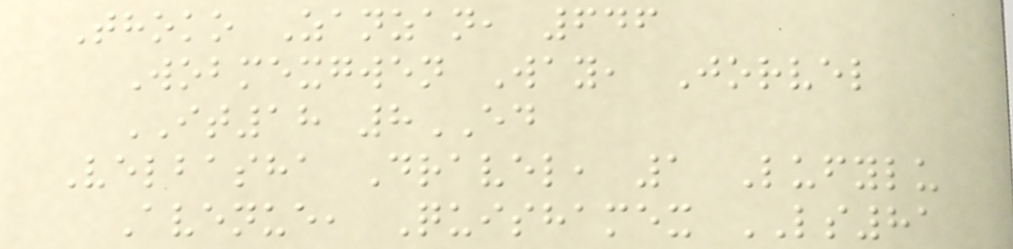Thoko Zanzan, 646
Wobmexgwen Way, Jorvel
IT18 8ED
Velbasha Dravel, 1 Lufylu
Avenue, Quishamex LS81
